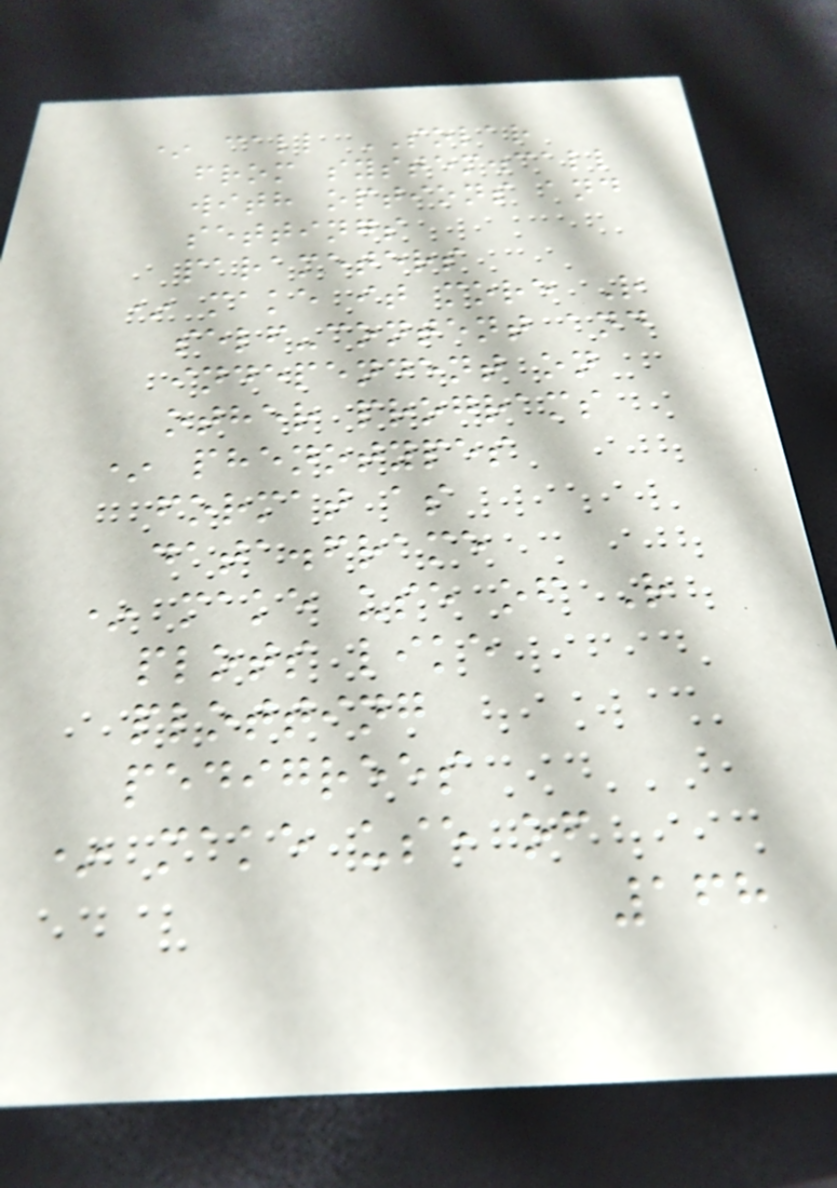* call SOLAR
from system.call
with options and
settings
parameters
* make it more R
self-content and
independent on
other programs
* phenotypes
format as
data.frame
* make use of R
plots like
plotting
pedigrees
* make use of
168
